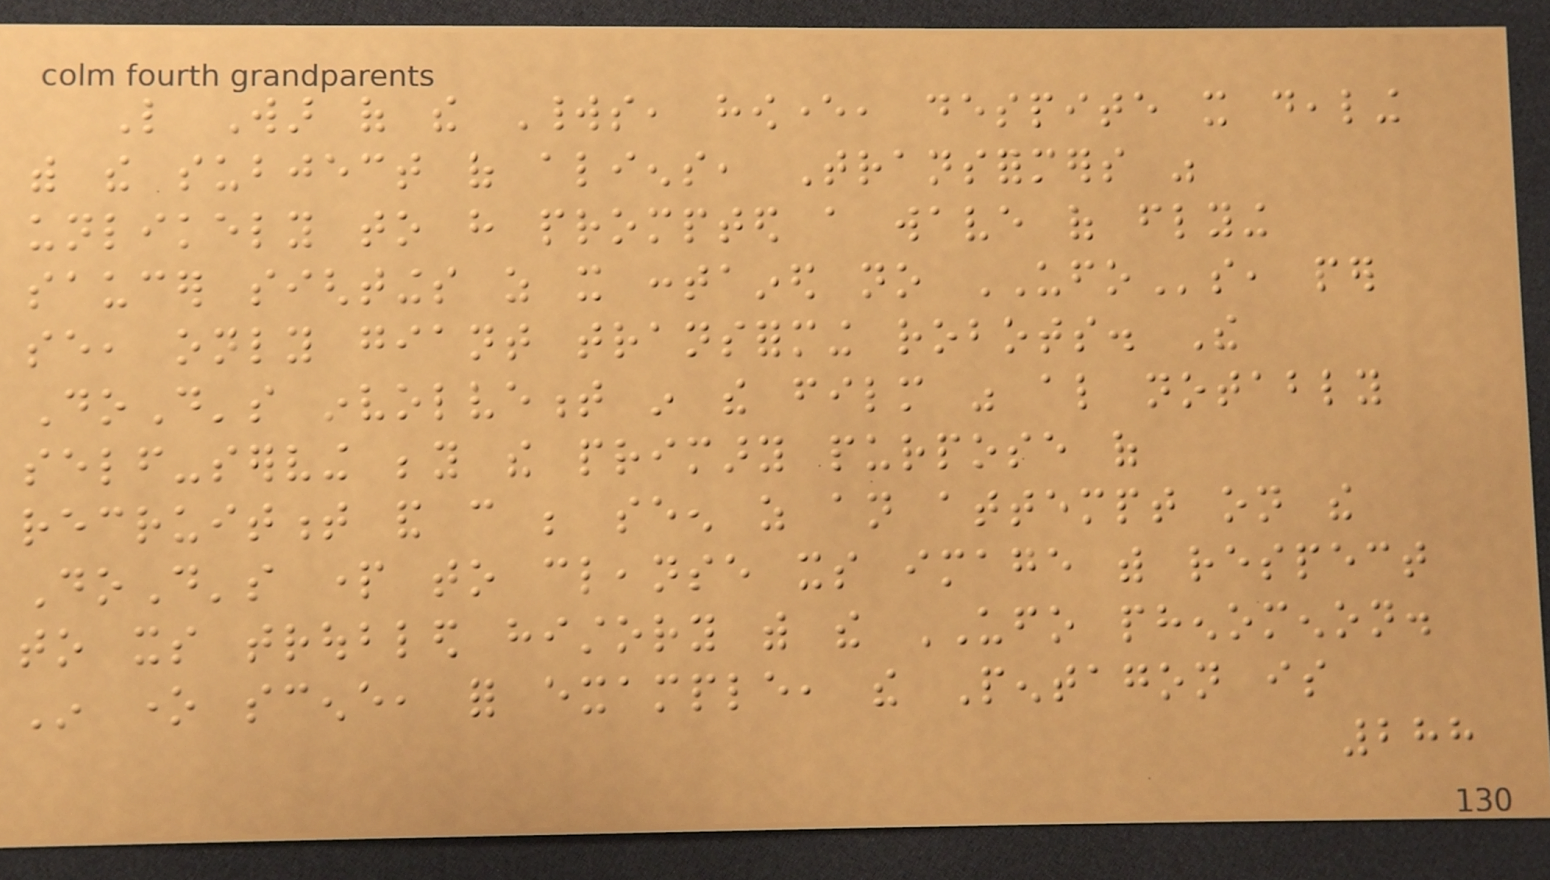Like War of the Worlds, however, despite it dealing
with the subject of aliens, Transformers was
unlikely to have prompted a wave of flying
saucer sightings as it contained no UFOs, per
se, only giant transforming robots. The
DoD's involvement in the film was also notably
self-serving beyond the primary purpose of
recruitment and can be seen as an attempt on the
DoD's part to cleanse its image with respect
to its troubled history with the UFO phenomenon.
In one scene, for example, the Pentagon is
288
